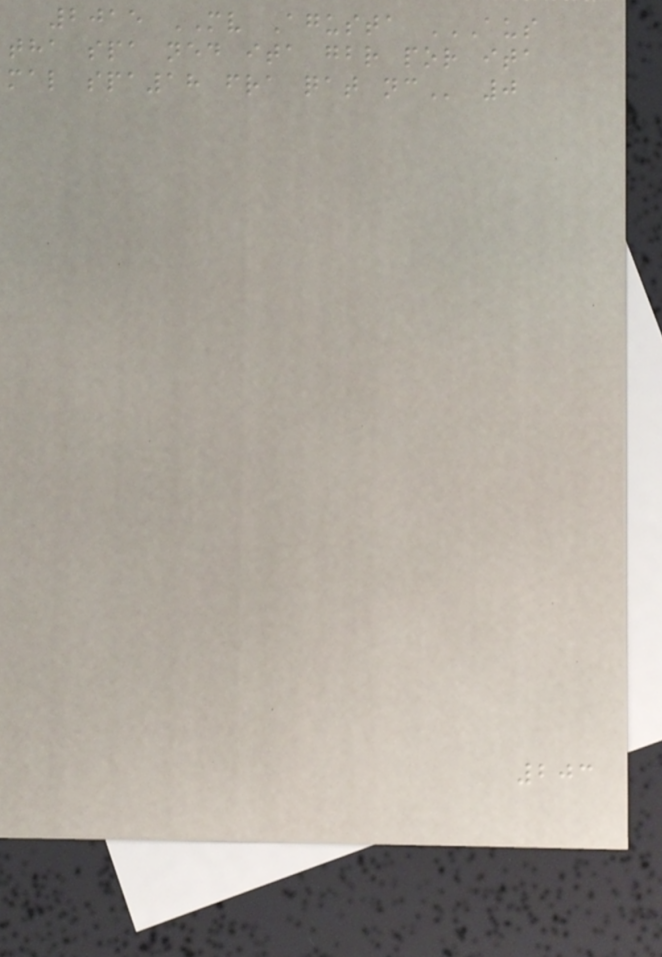2015 MV Agusta AUS
THA SPA NED ITA GBR POR ITA
MAL SPA18 FRA QAT NC 0
203
